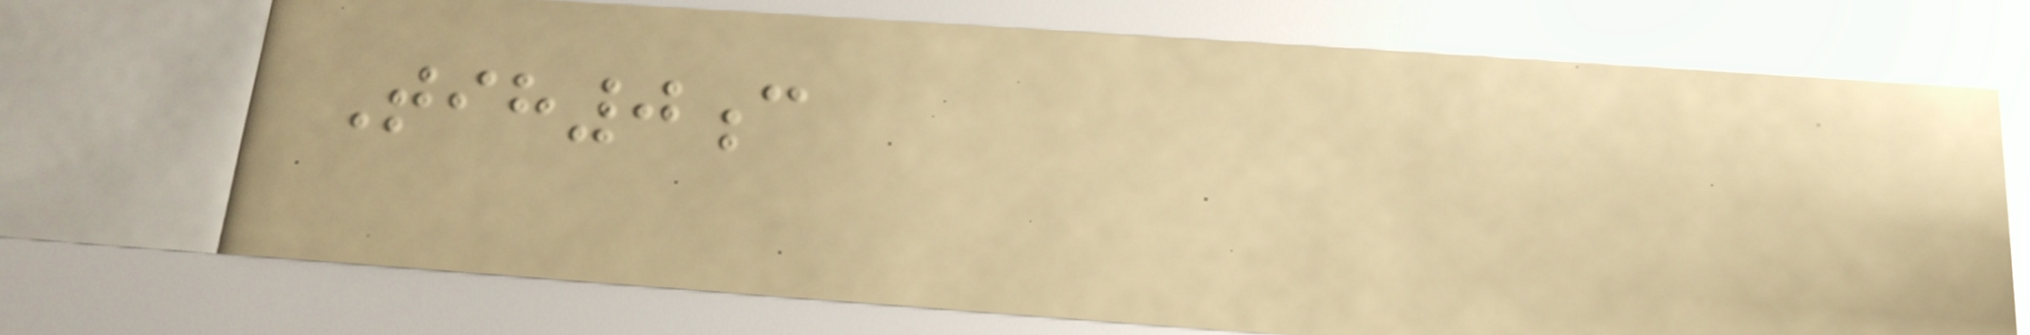Tih0c
